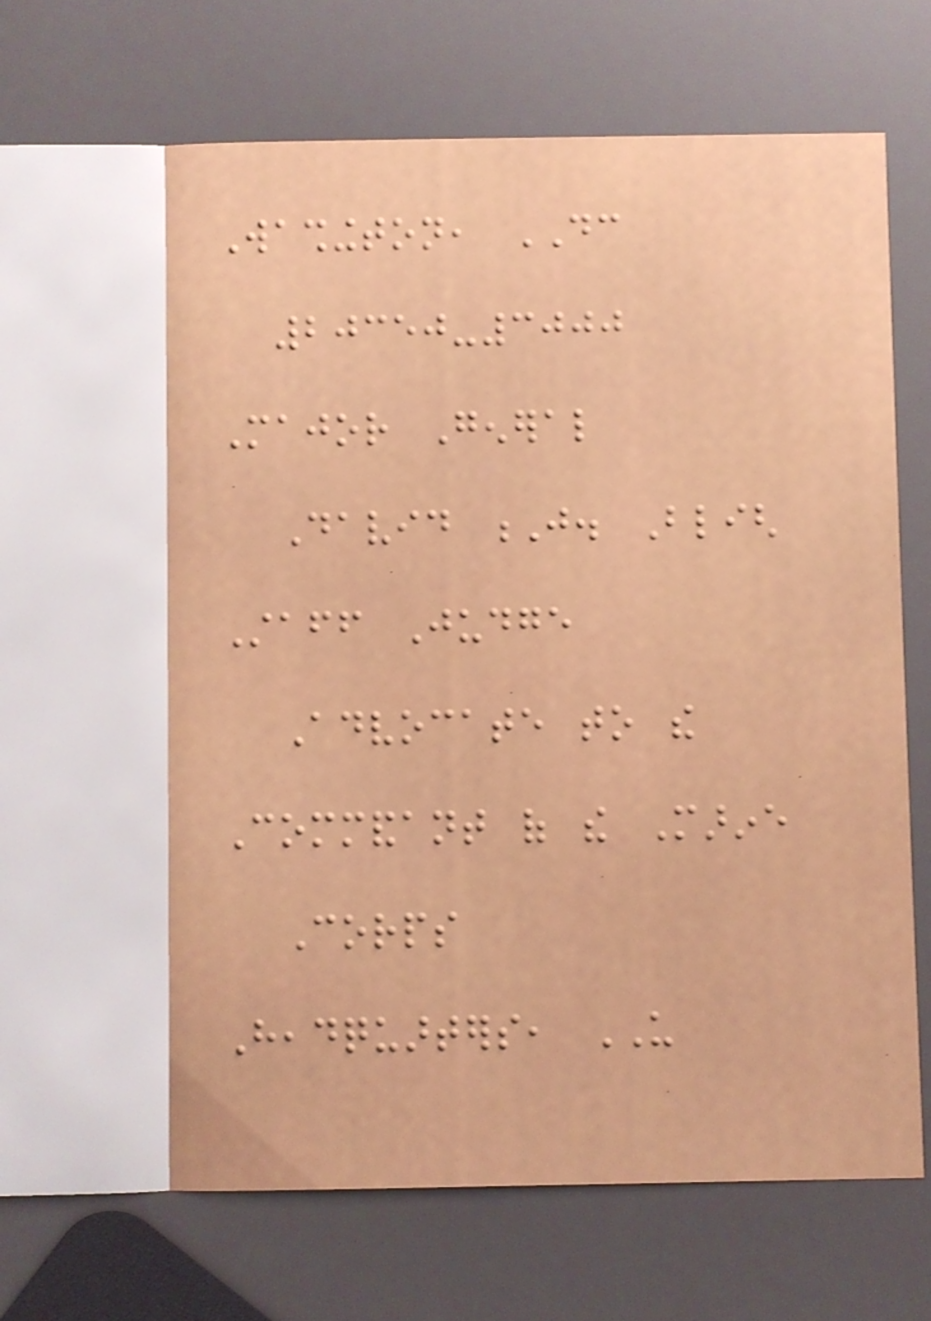Washington, DC
20350-3000
Major General
David J. Bligh
Staff Judge
Advocate to the
Commandant of the Marine
Corps
Headquarters, US
